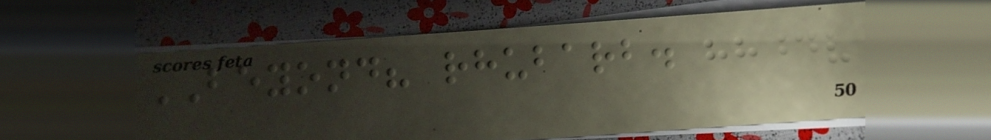BEYOND? rhubarb.
